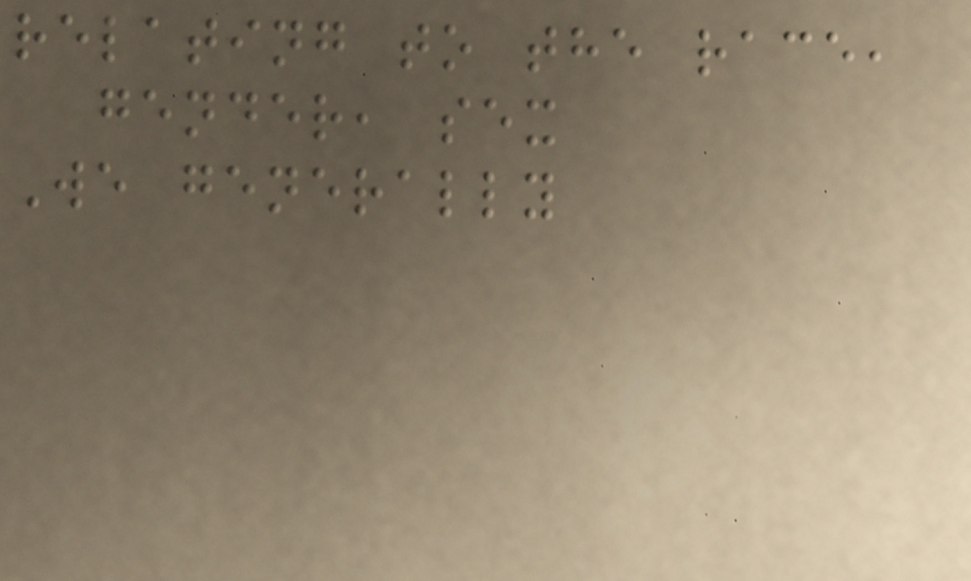relating to the race,
gender, sex
We generally
